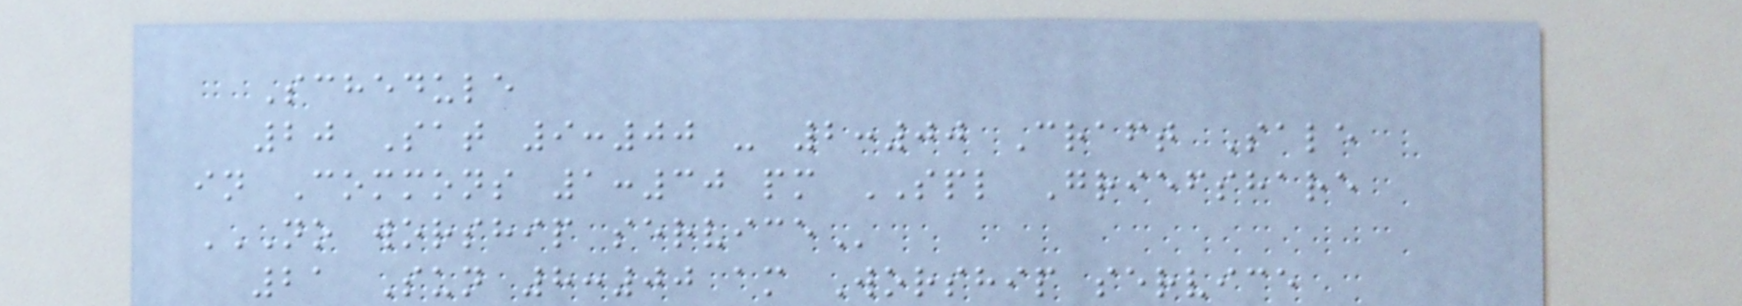Schedule
20 Sat 9:00 - 2:00 Craft Sale
in Commons 1:30 pm SPL Griefshare
NO WORSHIP SERVICE
21 Sun 8:00 am Worship service
